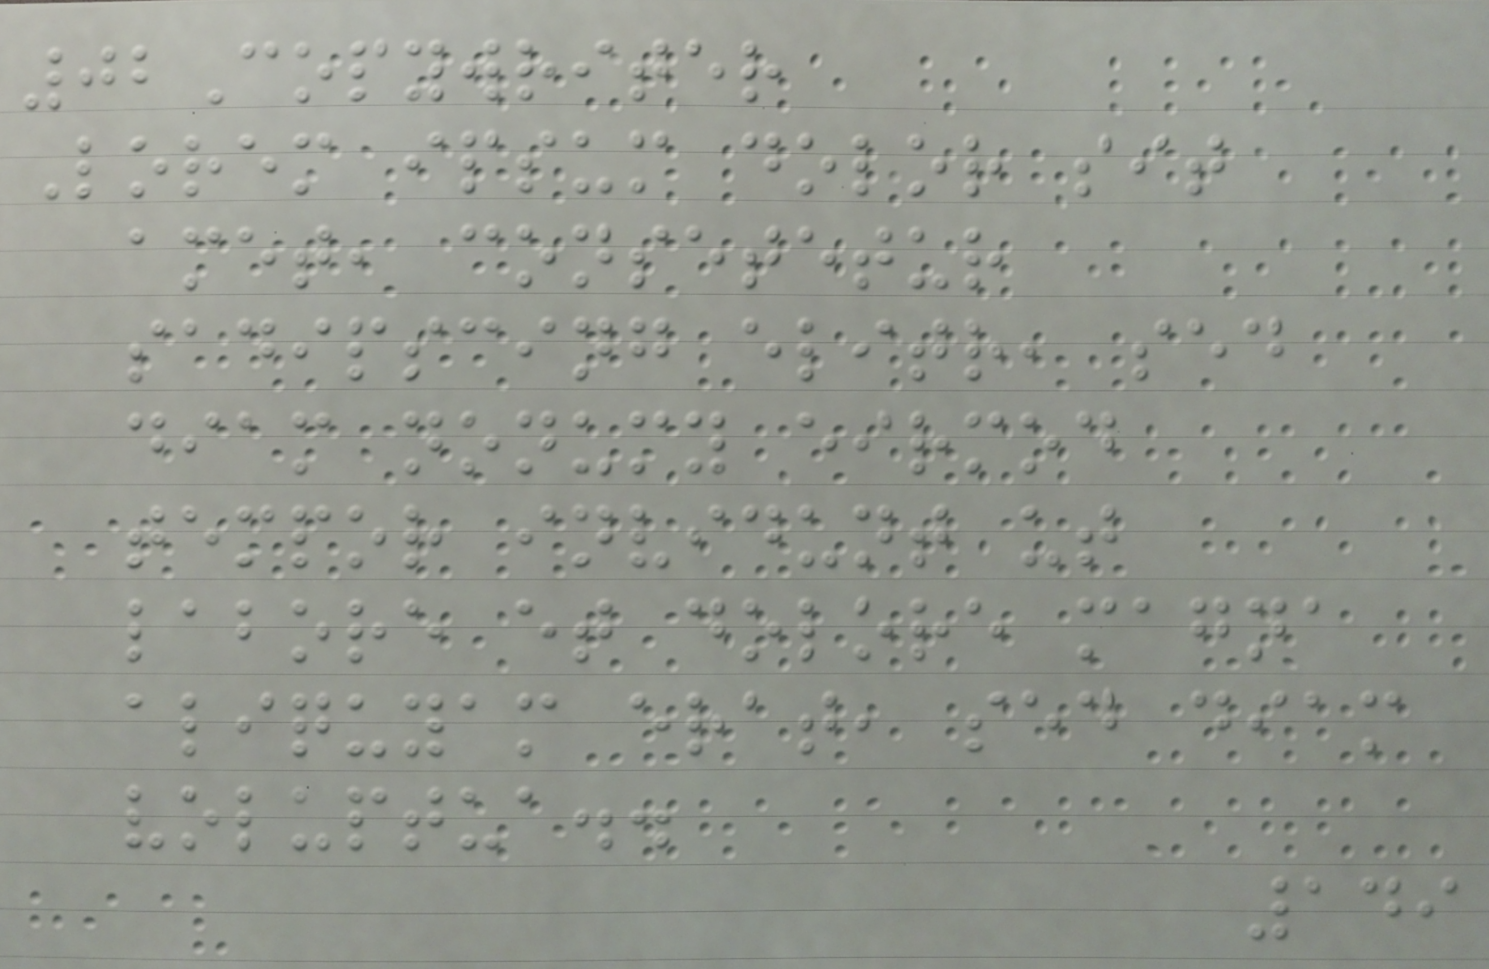02Copywriter
Lorem ipsum dolor sit
amet, consetetur
sadipscing elitr, sed
diam nonumy eirmod
tempor invidunt ut
labore et dolore magna
aliquyam erat, sed diam
voluptua..
149
